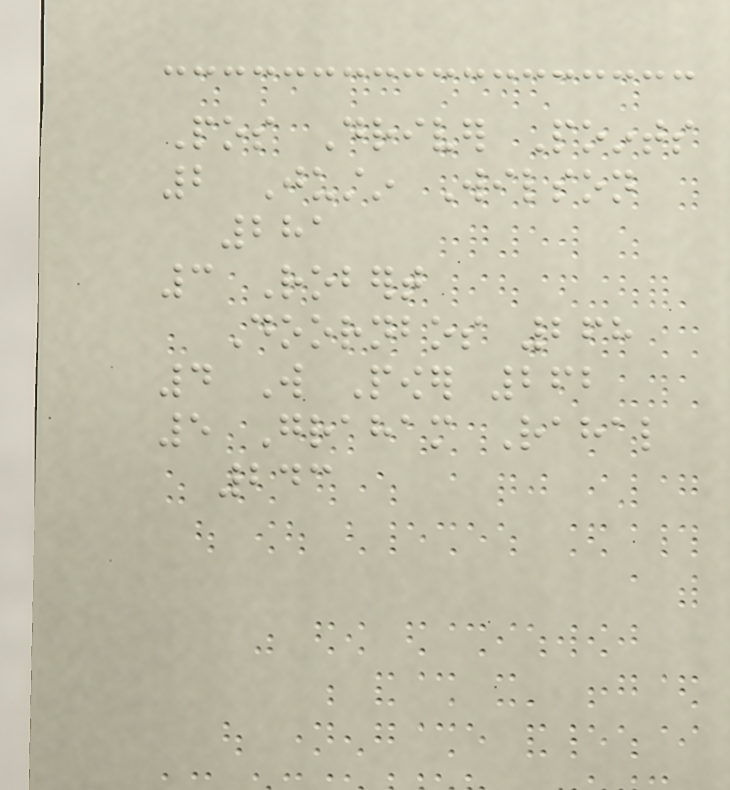Pos Driver Points
2 Justin Wilson
281
3 Robert
Doornbos 268
4 Will Power 262
5 Graham Rahal
243
